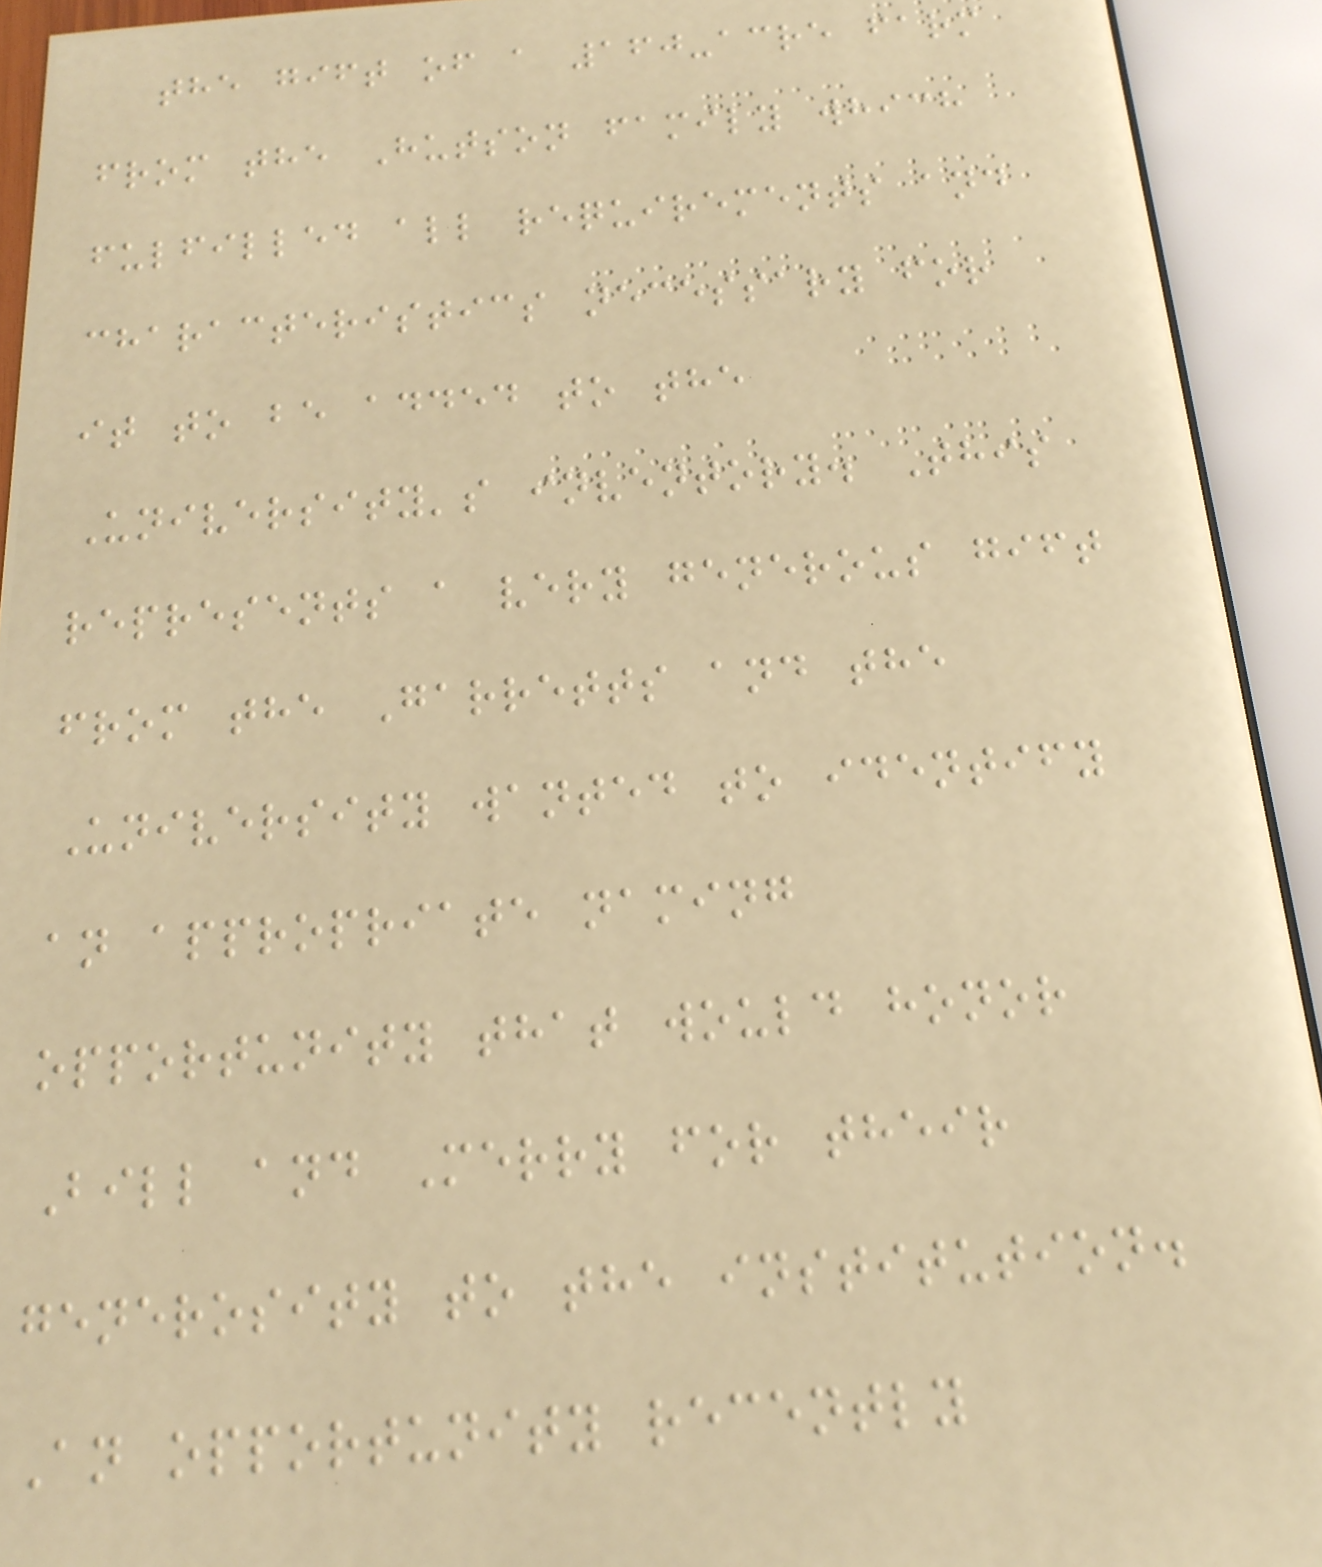the gift of a 160-acre farm
from the Hutson family which
fulfilled all requirements and
characteristics necessary for
it to be added to the
University's inventory. This
represents a very generous gift
from the Garretts and the
University wanted to identify
an appropriate naming
opportunity that would honor
Bill and Merry for their
generosity to the institution.
An opportunity recently
